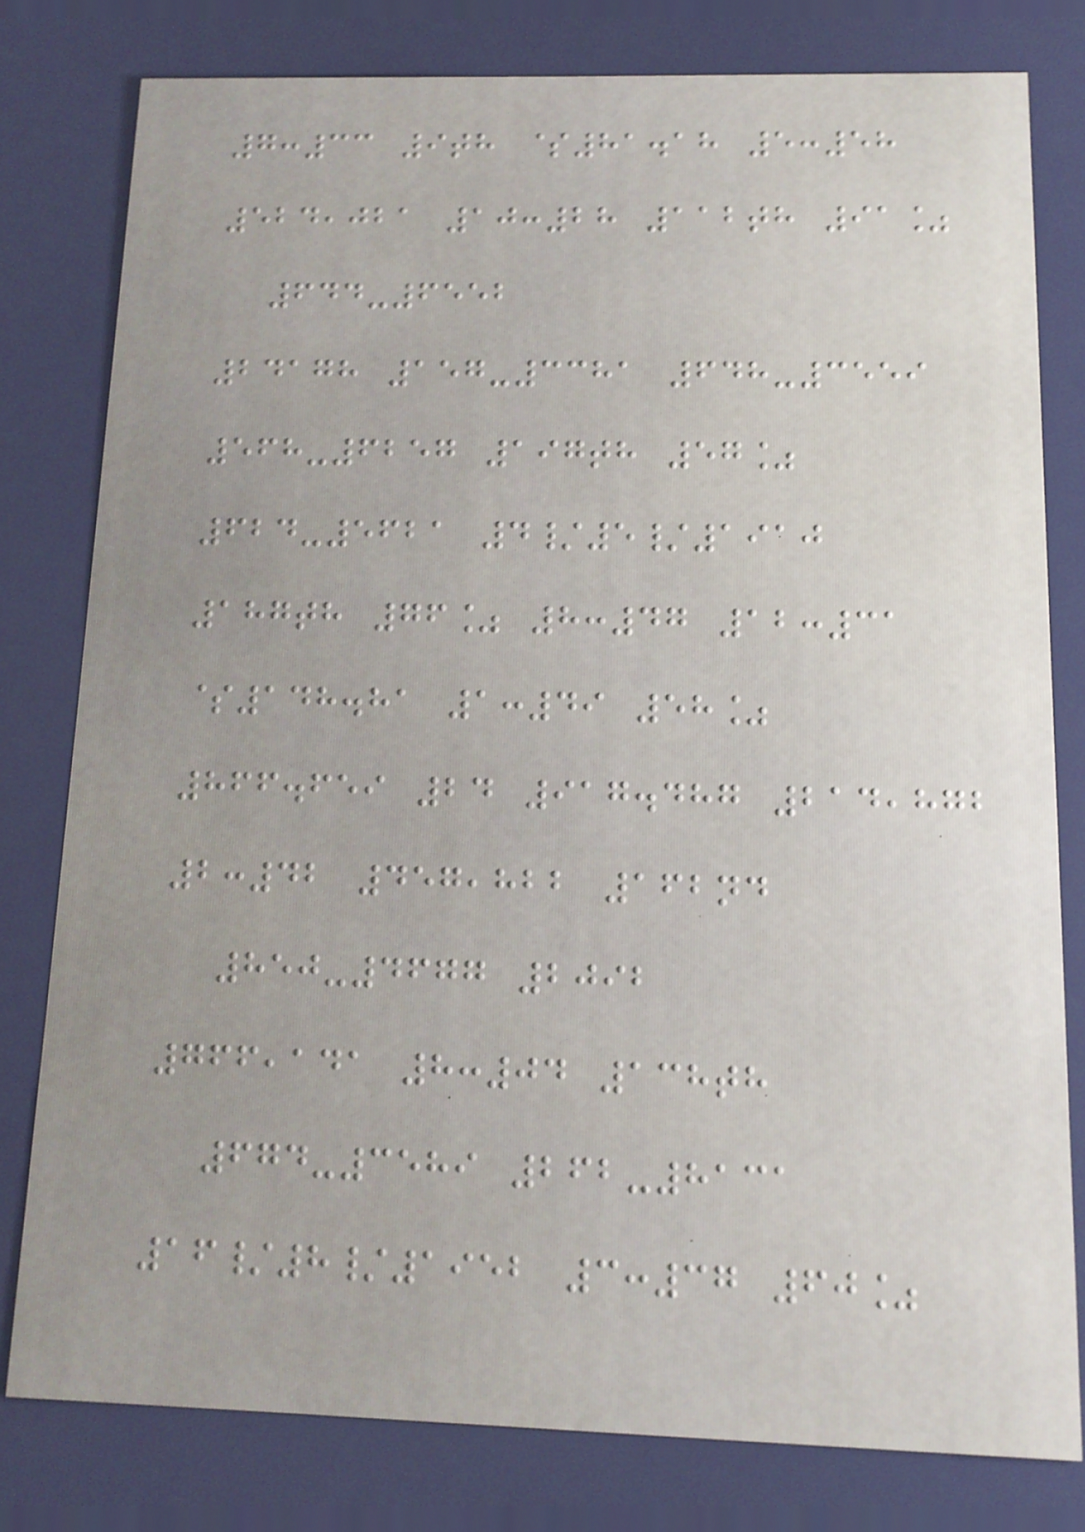7:33 9th $81.18 5:58
524,021 10:28 112th 91%
644-6552
24178 157-3381 648-3559
568-6257 197th 57%
624-5621 4/5/1910
187th 76% 8:47 12:31
$148.81 1:49 58%
866.659 24 917.487 214,872
2:42 457,822 162nd
850-4677 2092
766,141 8:04 138th
674-3589 262-8131
16/8/1952 3:37 60%
